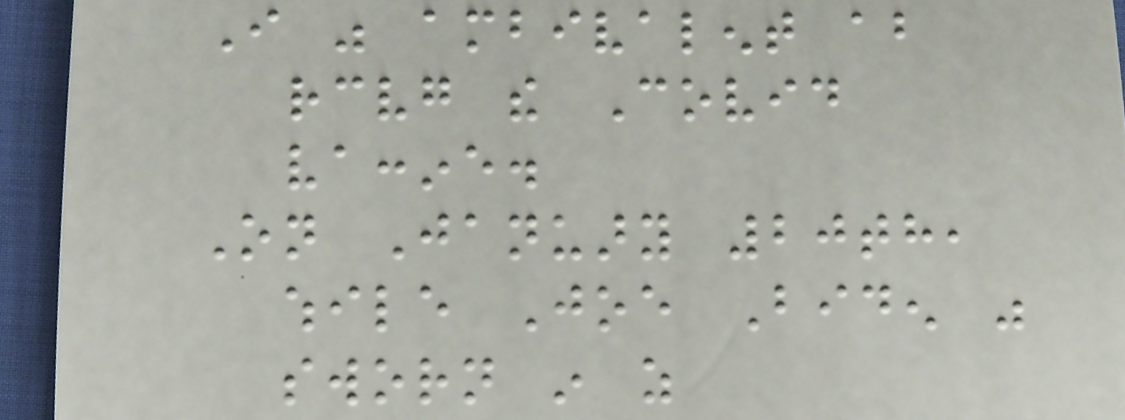I was ambivalent about
receiving the Covid
vaccine.
On January 20th,
while Joe Biden was
sworn in as
